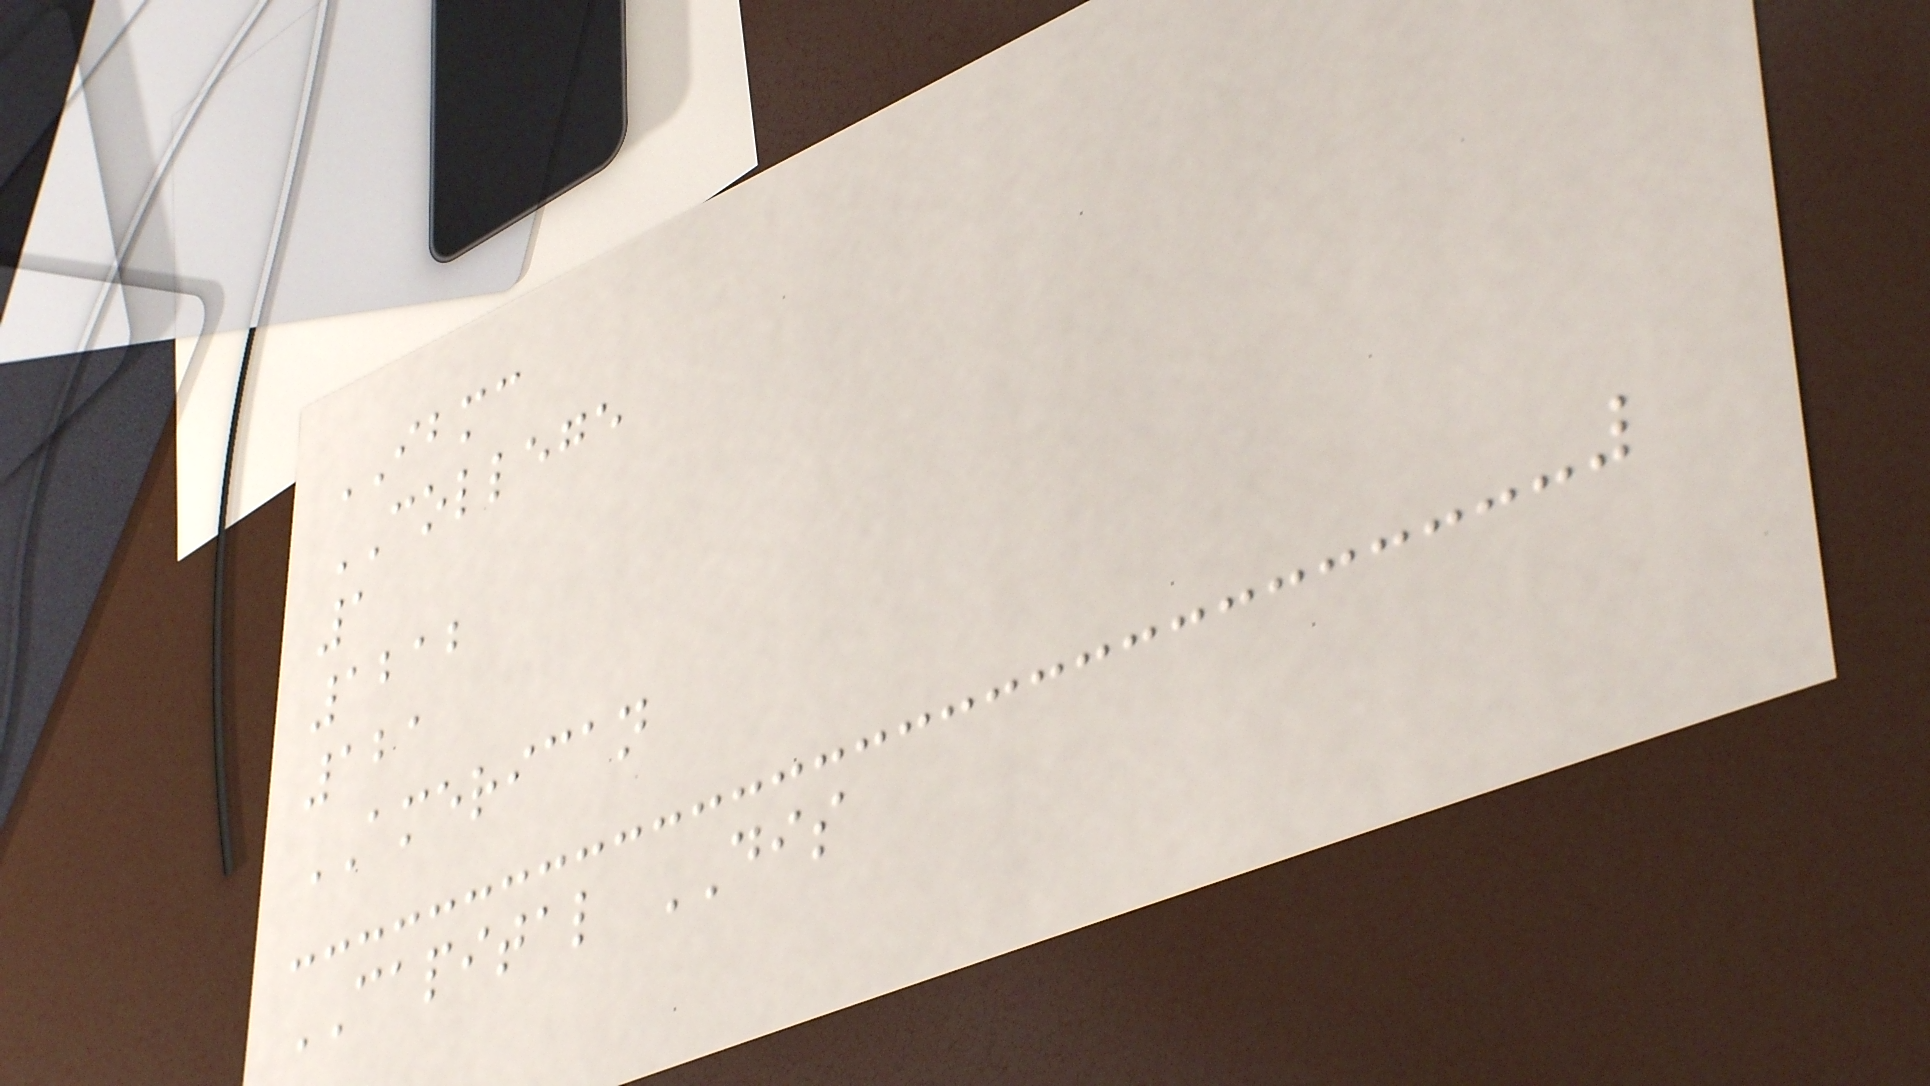IBMC
COLLEGE
1
1212
121
AMERICAN
CAPITAL DIS
